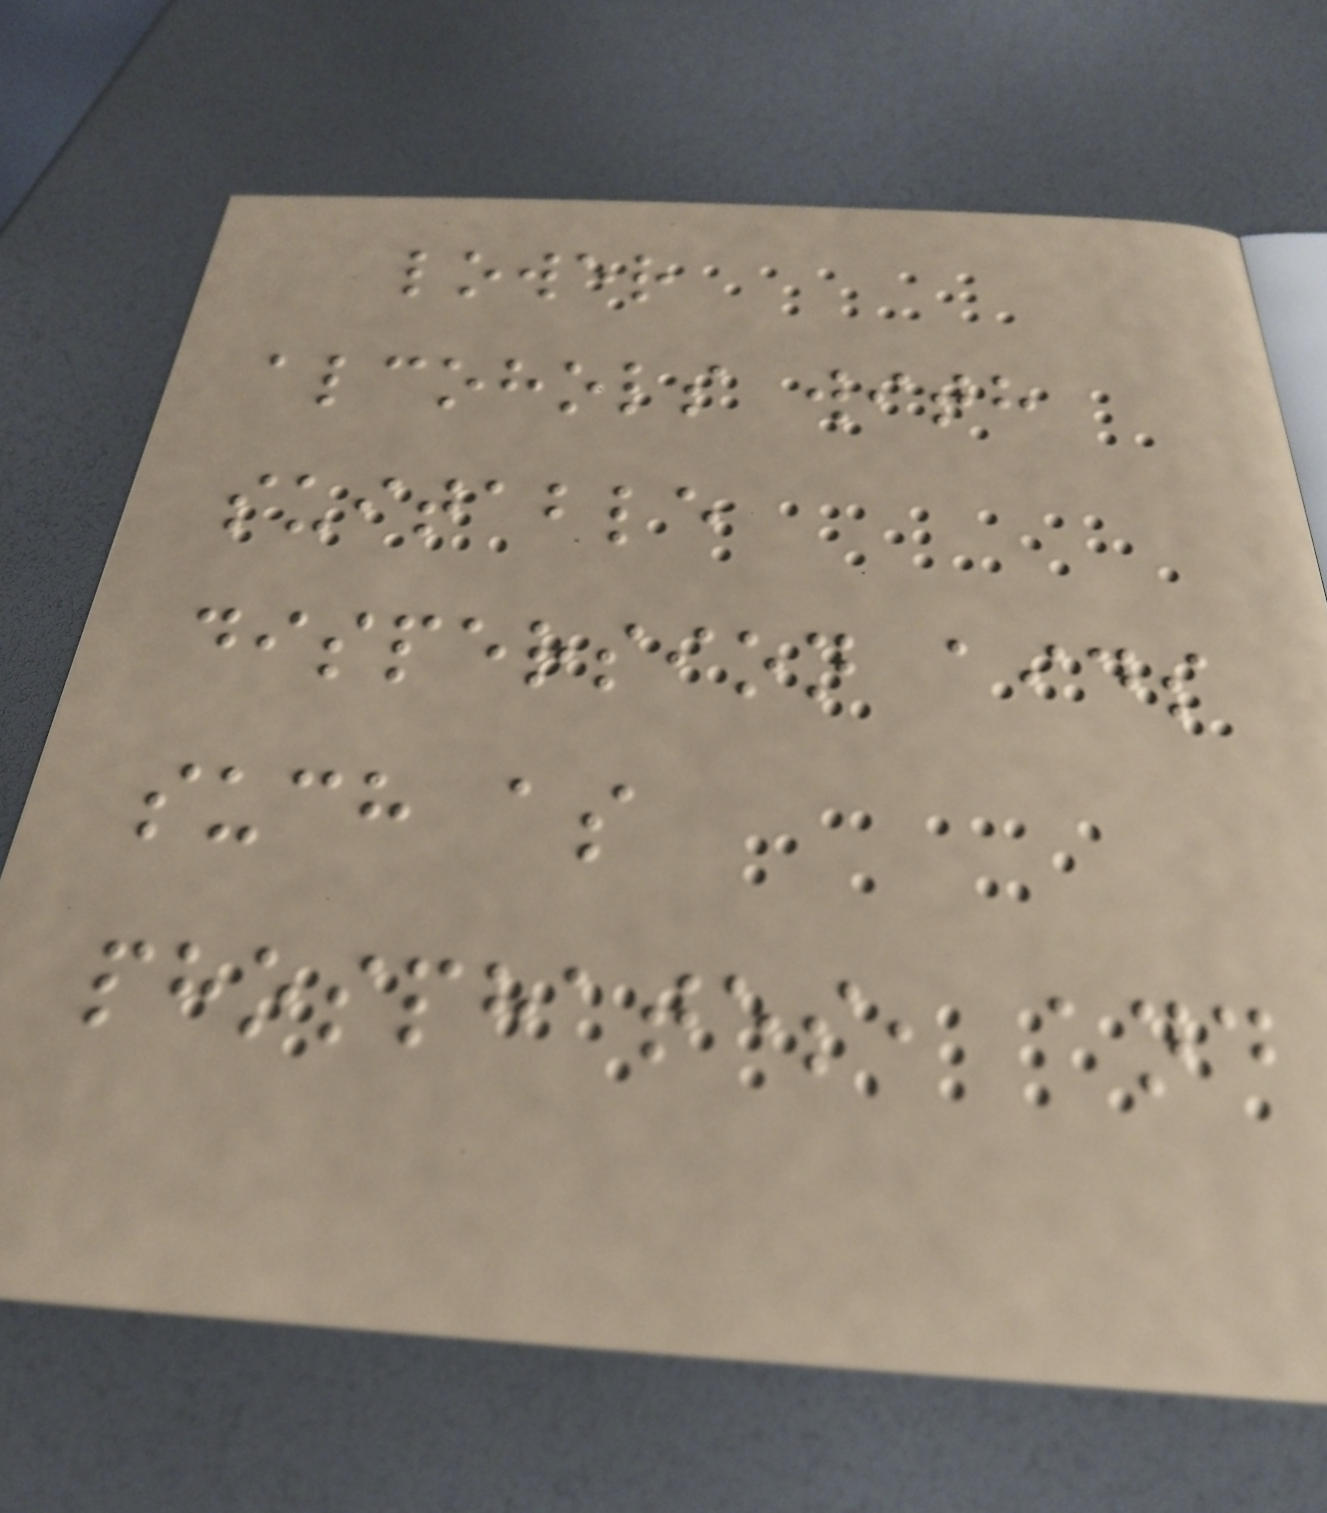lower
alcohols with
suitable
dispersion aids
such as
phosphates, and
